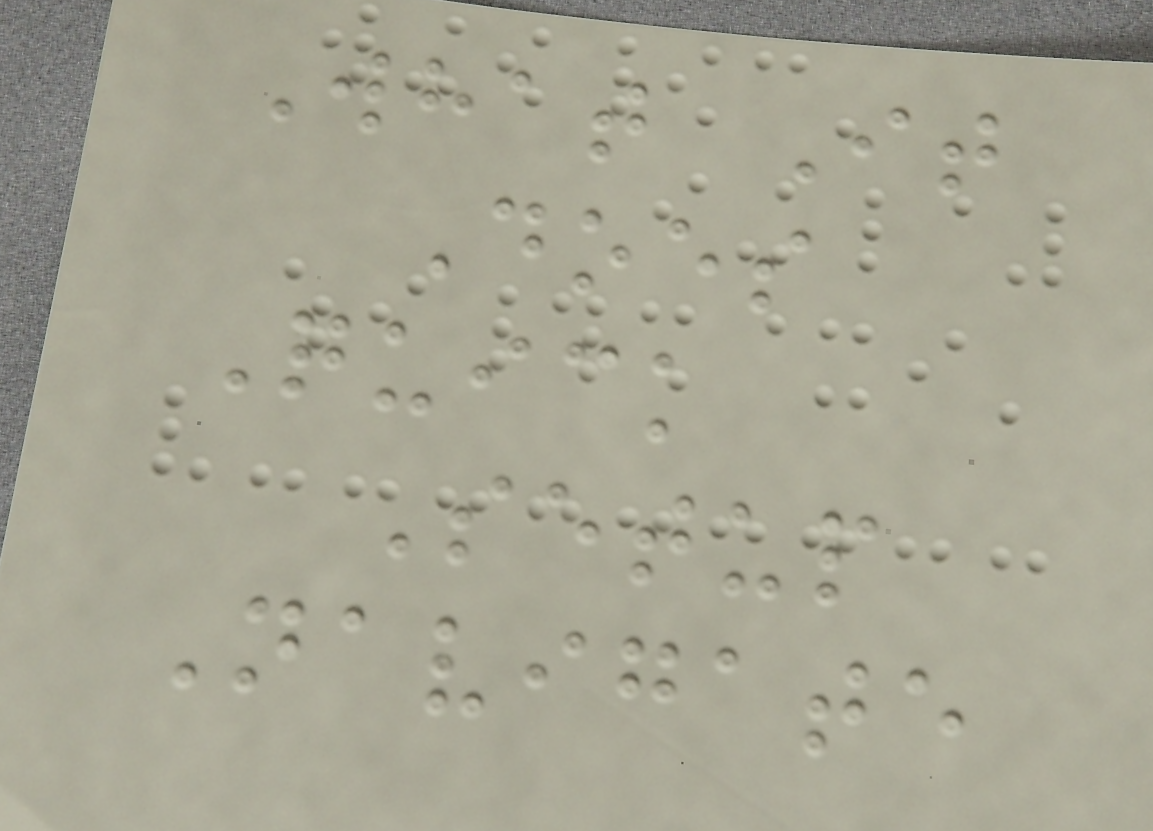What It
Does
Quick
Setup
Navigate
